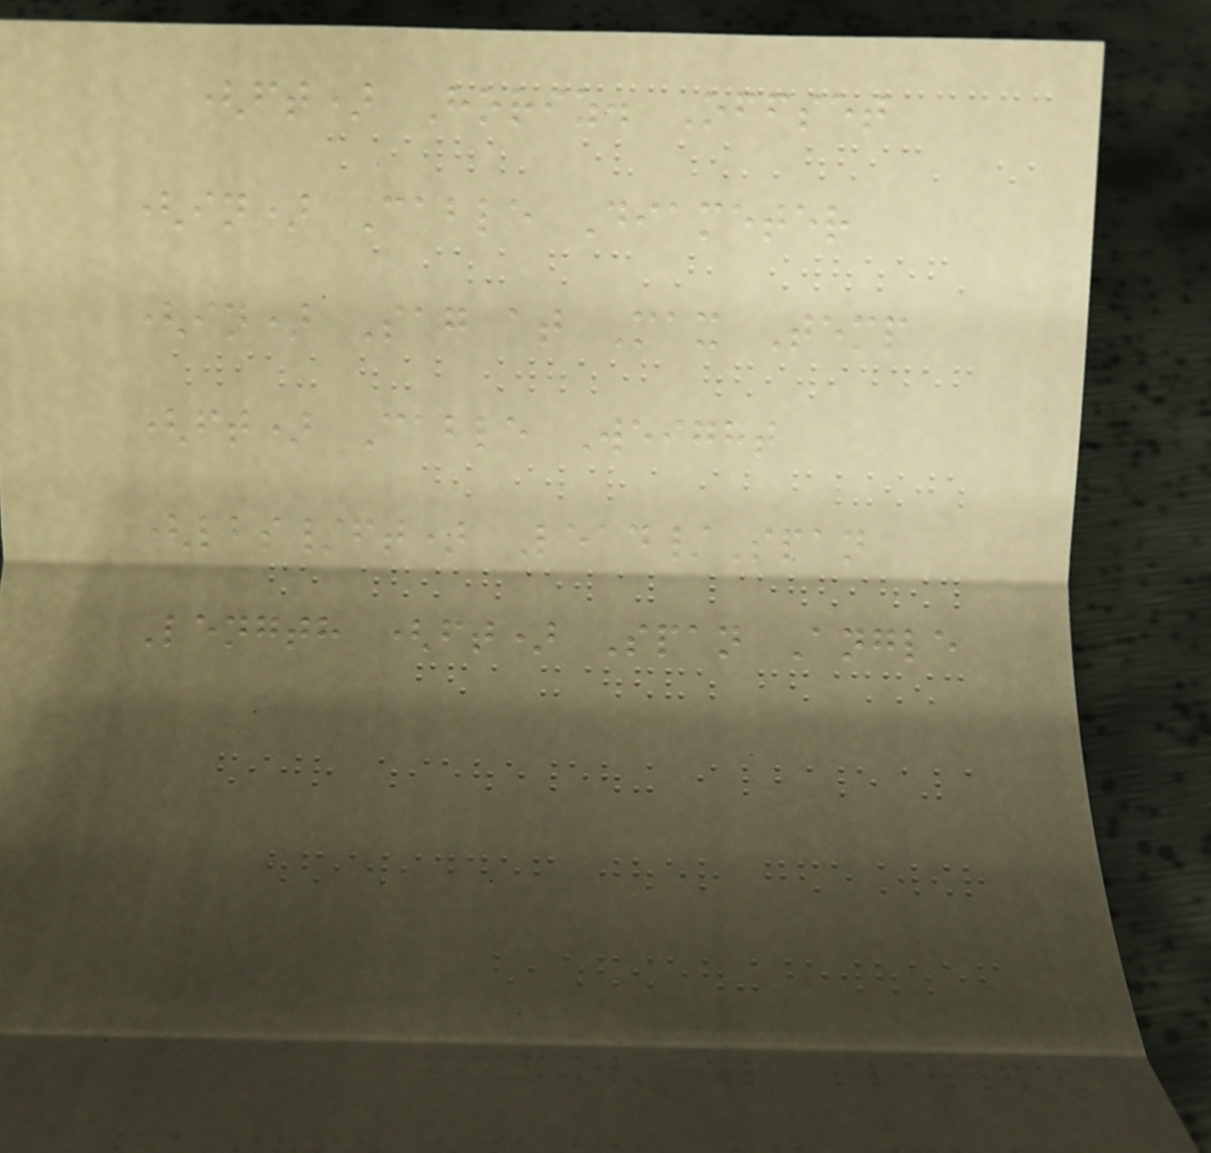(ft) Horiz. Offset
(in) Cable Diameter
(in) Sag at Max Temp
(ft) Cable Weight
(lbs/ft) Lead/Span
Length (ft) Span Angle
